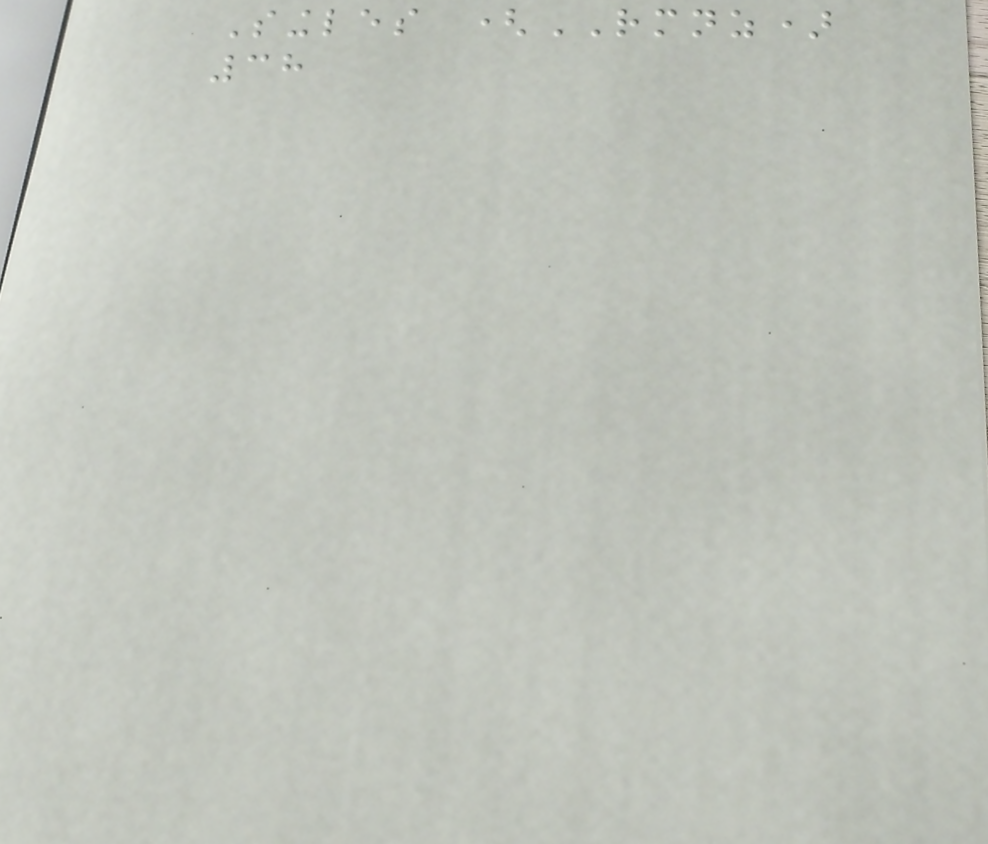Singles (RMNZ)
38
